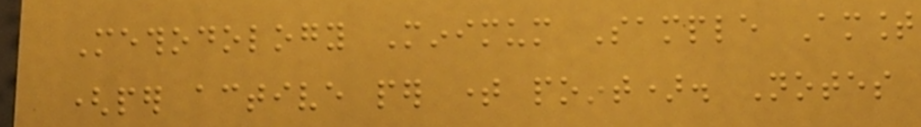Methodology Minimum Sample Amount
(per active per time point). Notes
